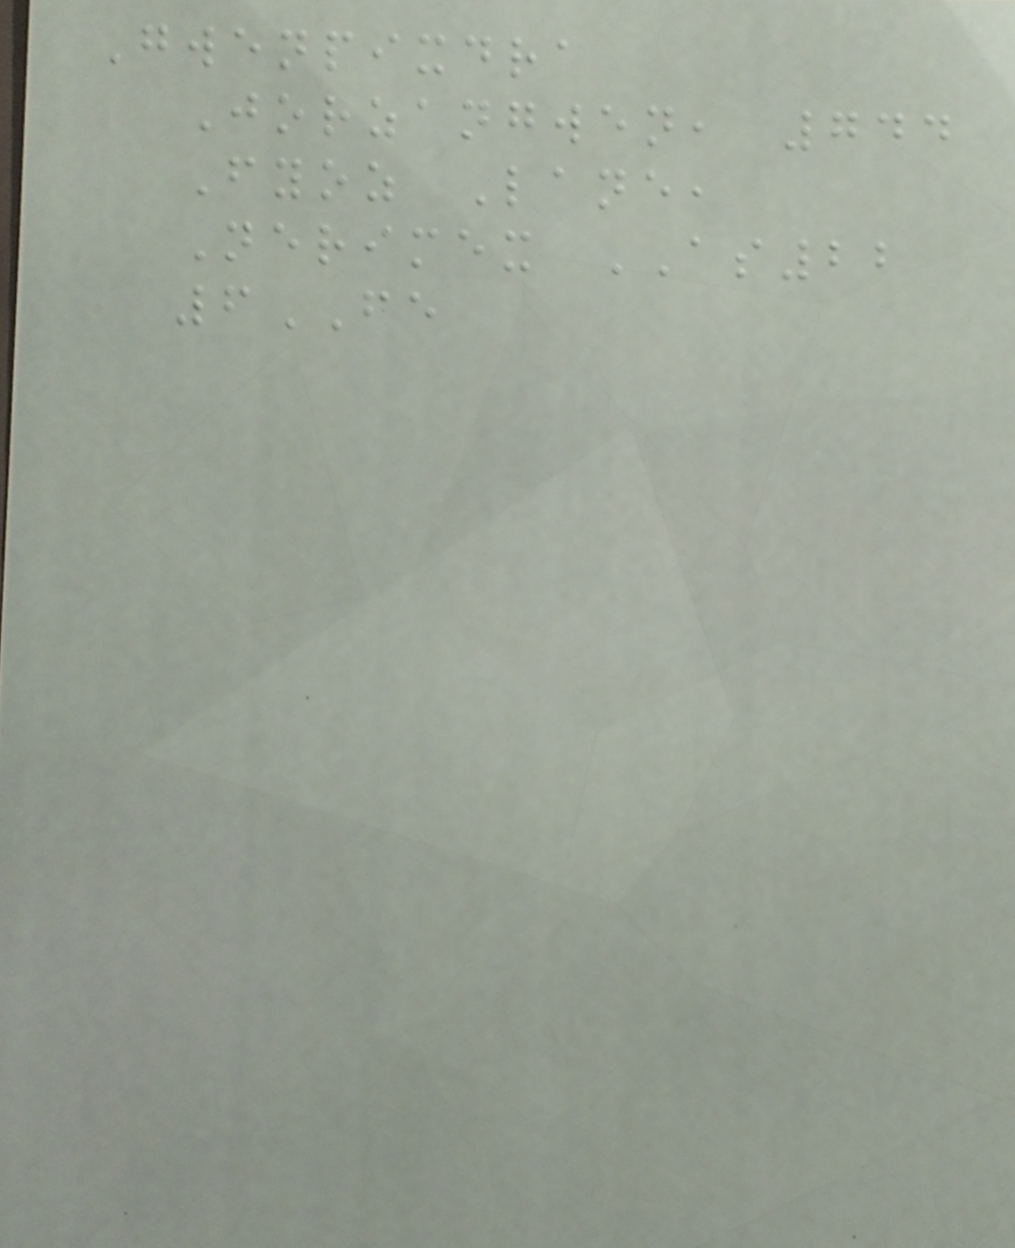Gwenpixdra
Jorzangwen, 744
Fyoz Lane,
Nerimex AS22
6FE
